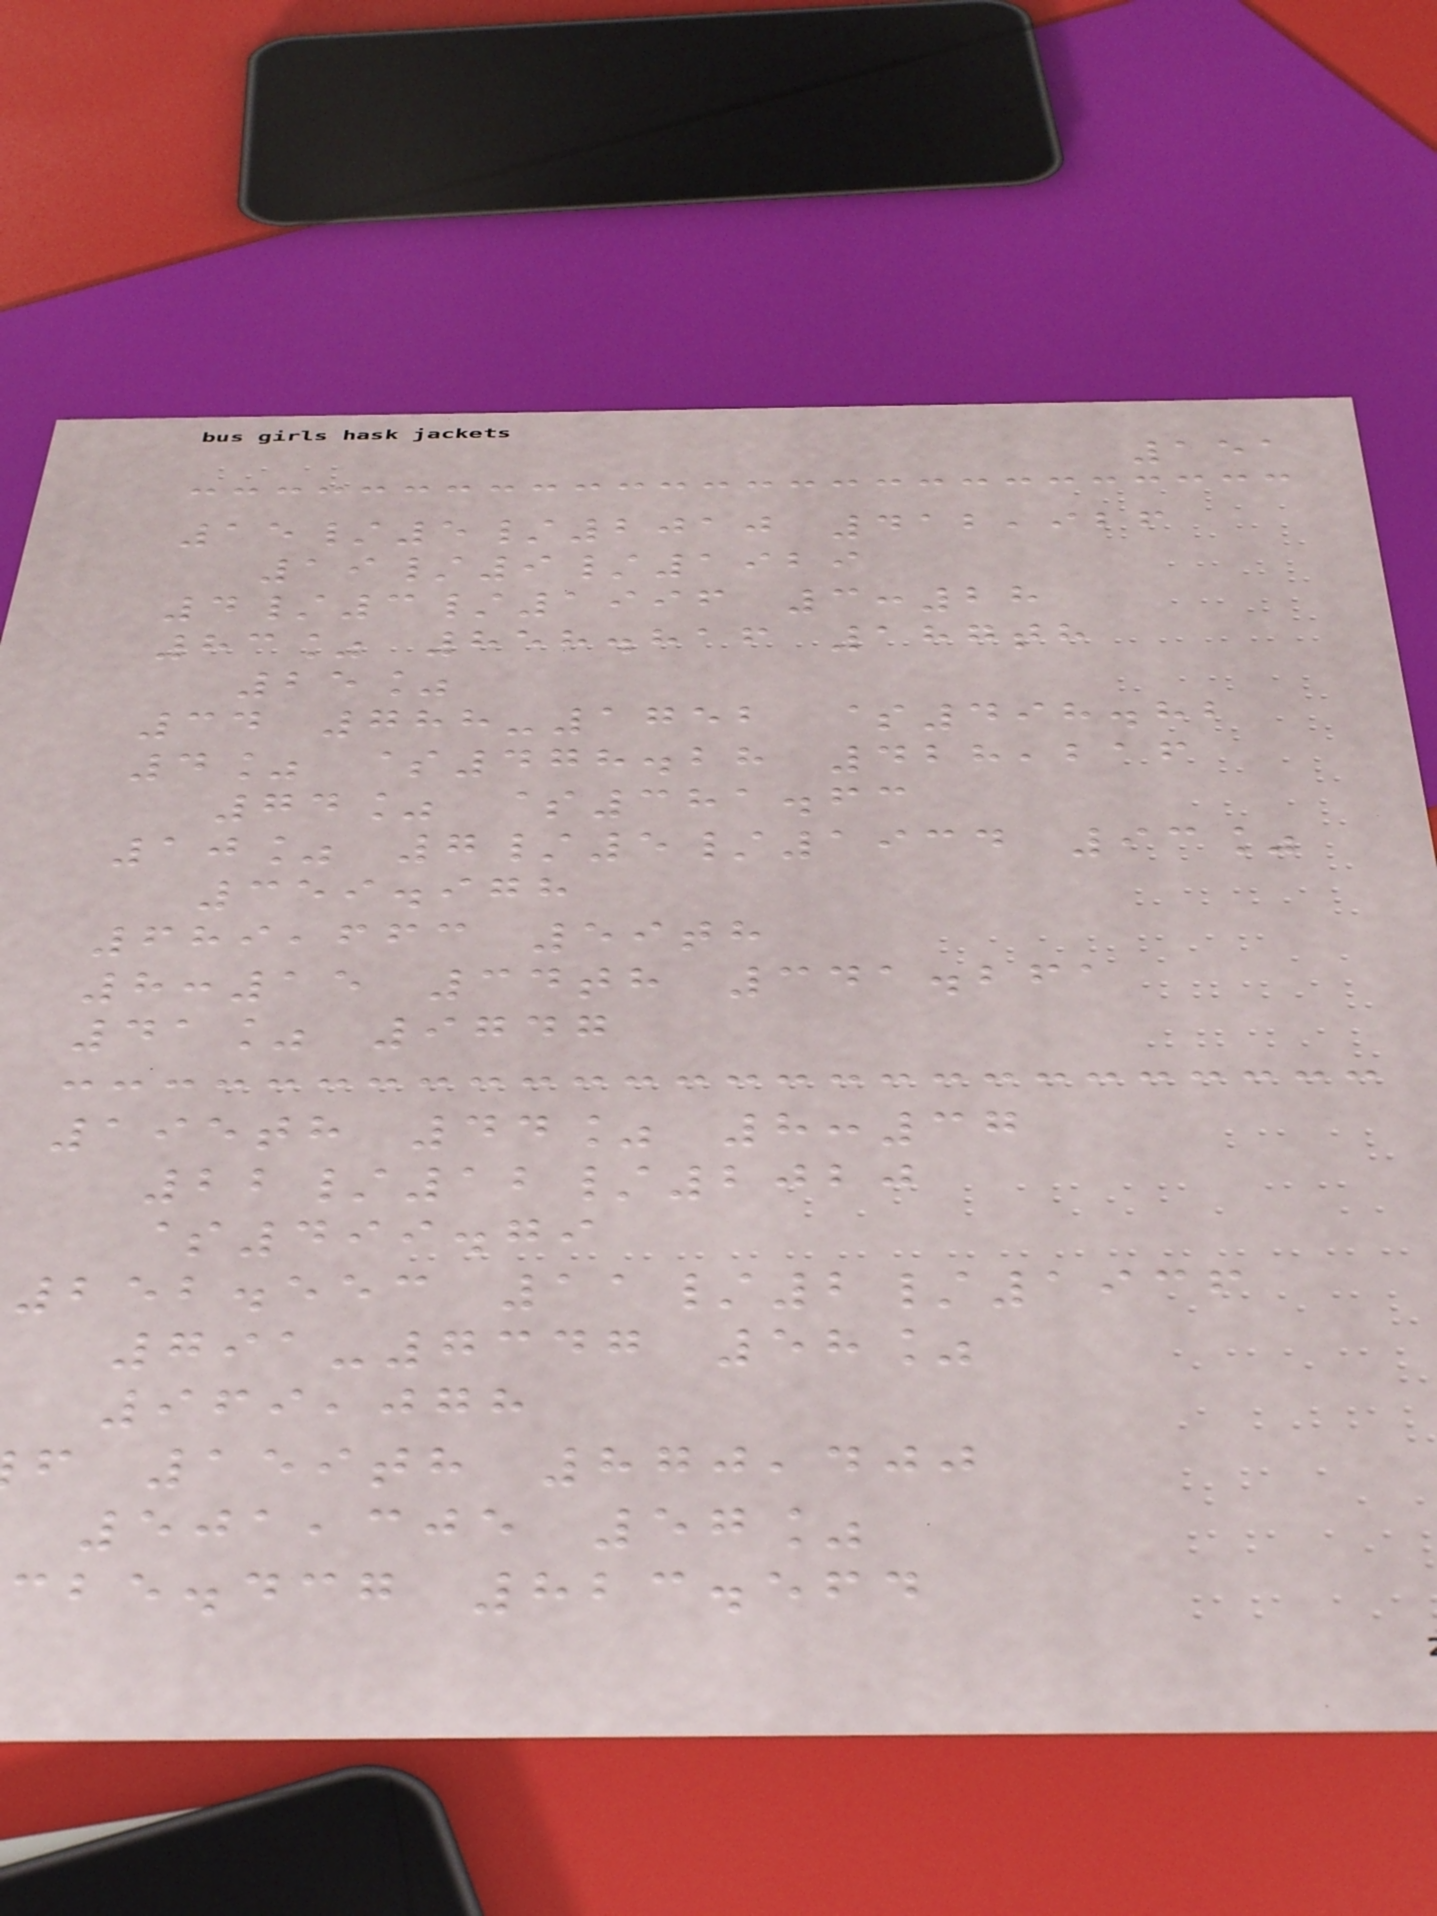151
15/5/2010 412,926
19/9/1929
4/3/1996 3:28
83% 858.816 187th
25%
34 788-1752 $498.82
4% $478.28 428,216
74% $381.63
10% 7/5/1934 93%
359.978
689,663 59th
8:15 34th 341.261
41% 9747
195th 44% 8:37
22/12/2020
$499.79
252.553 11/2/1936
791-7347 58%
969,078
f 159th 870,400
501,305 57%
cbe.dcg 823.564
